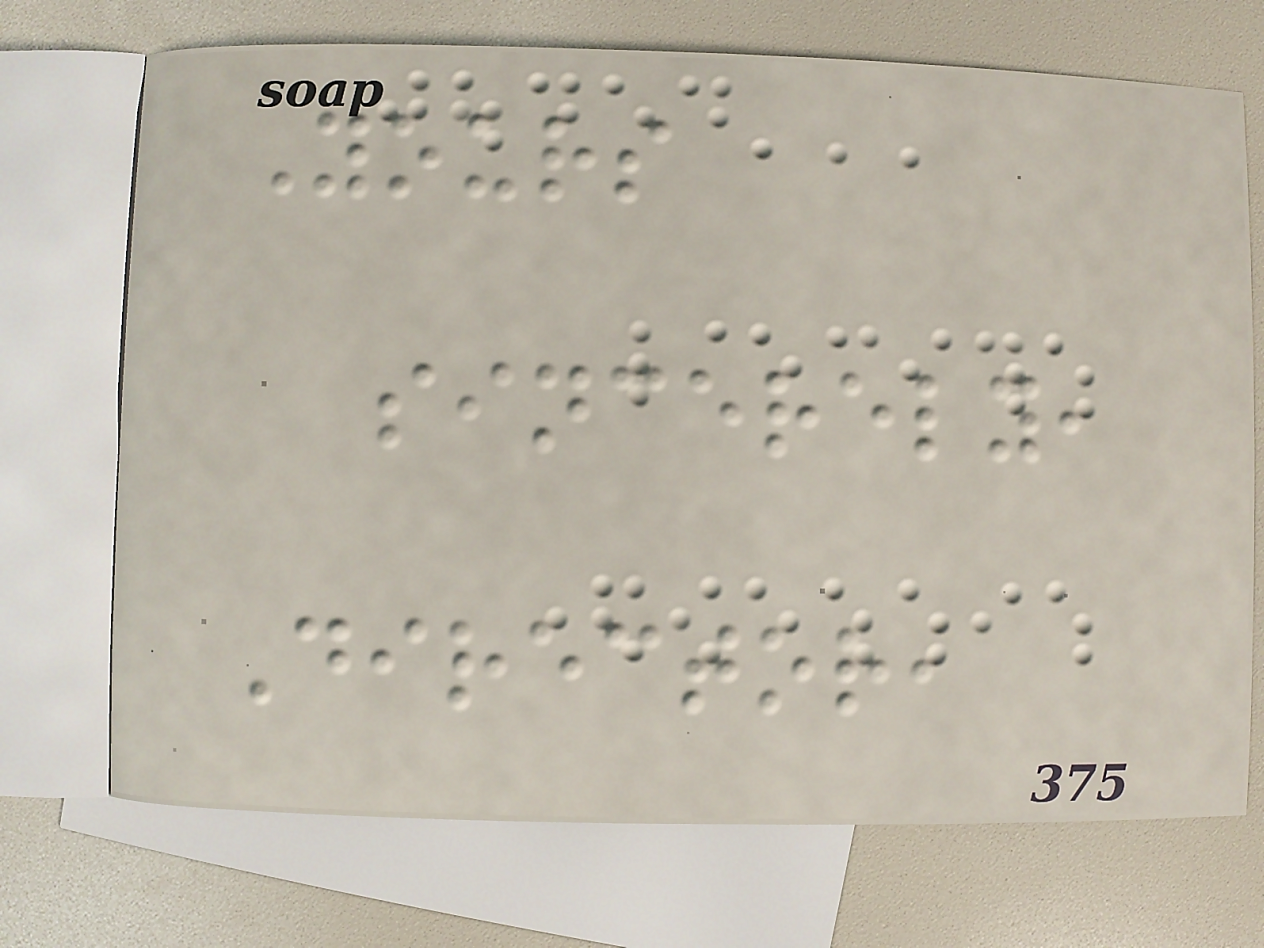Yours
sincerely,
Director,
